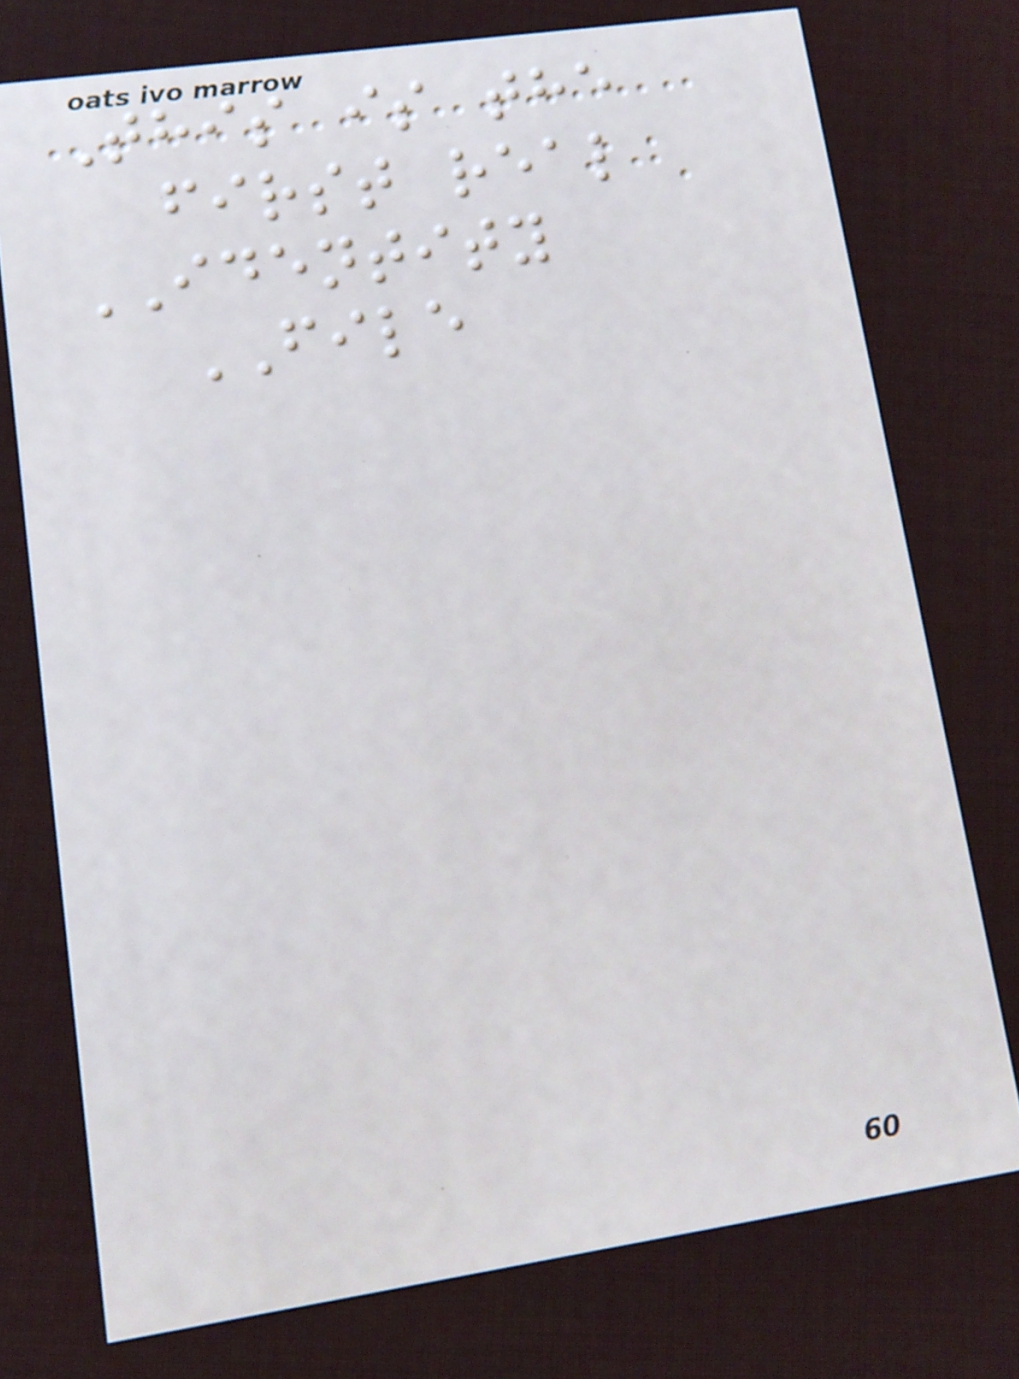This is the
first real
IDENTITY
FILE
